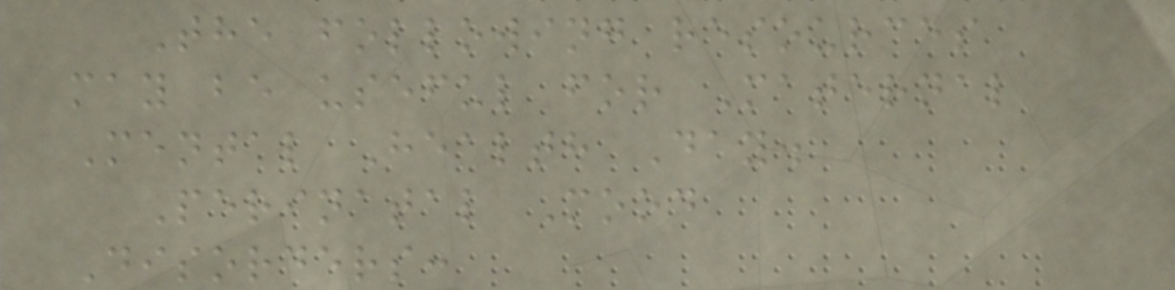The following resources
may be useful for Maternal
Mental Health Day.
Perinatal Mood
Disorders:
